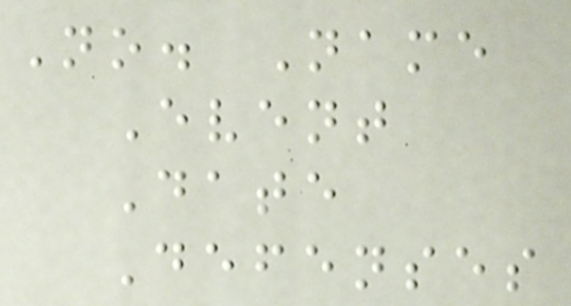No. Name
Event
Date
Defenses
